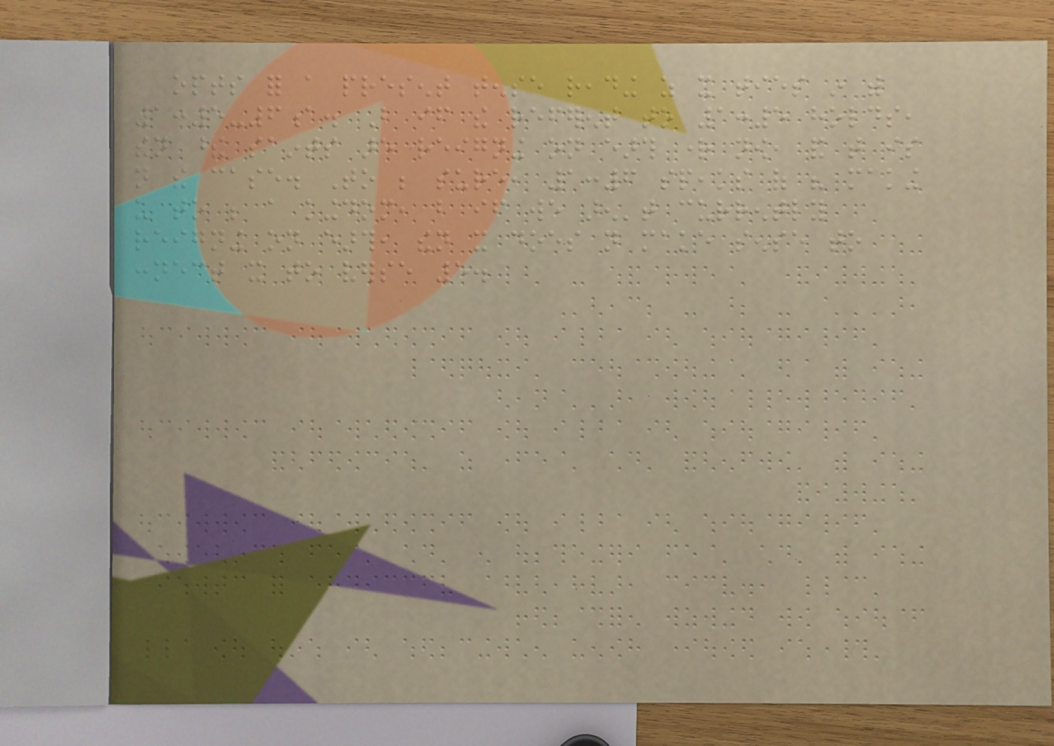opts for a present tense reading as it ties in with
1:5-6a. But if the referent to 1:5 holds,
then these saints are reigning on earth right now, and that is
not the case. To be sure, 1:6 speaks of his making
us to be a kingdom, but if we aren't currently
reigning on earth, then it does not make sense to
connect it to verse 5.
